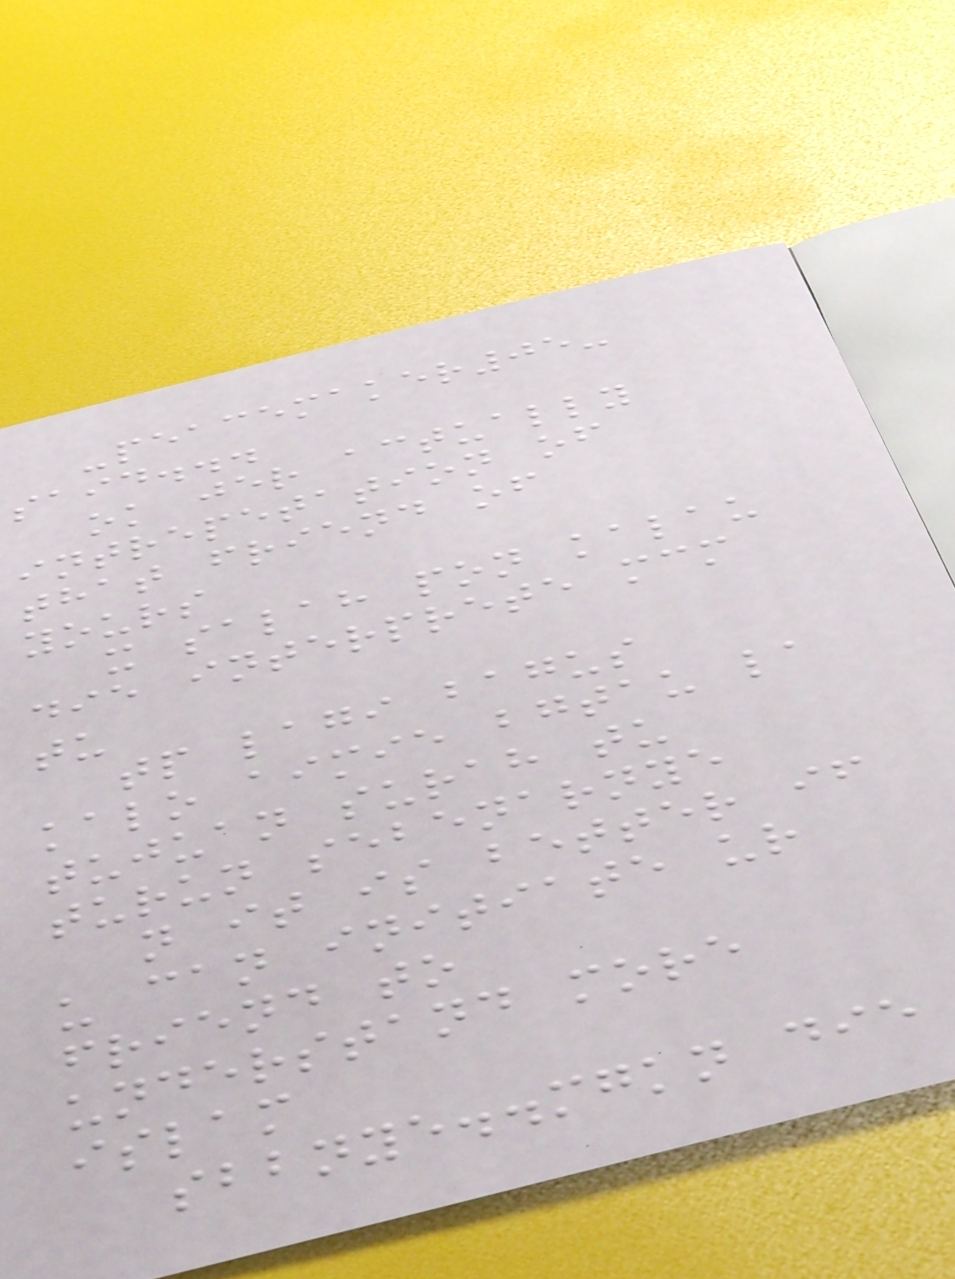-peacemaker05-
said...
ok jer actually
intrepetation of
that friend of
yours
x salah pon kalau
die interprete mcm
tu
tp lagi bagus
kalo aimie bgtau la
tujuan surah tu
turun sebenarnye
n it is better if
u can initiate ur
friend to
understand more
islam
sbbnye..mgkn die
